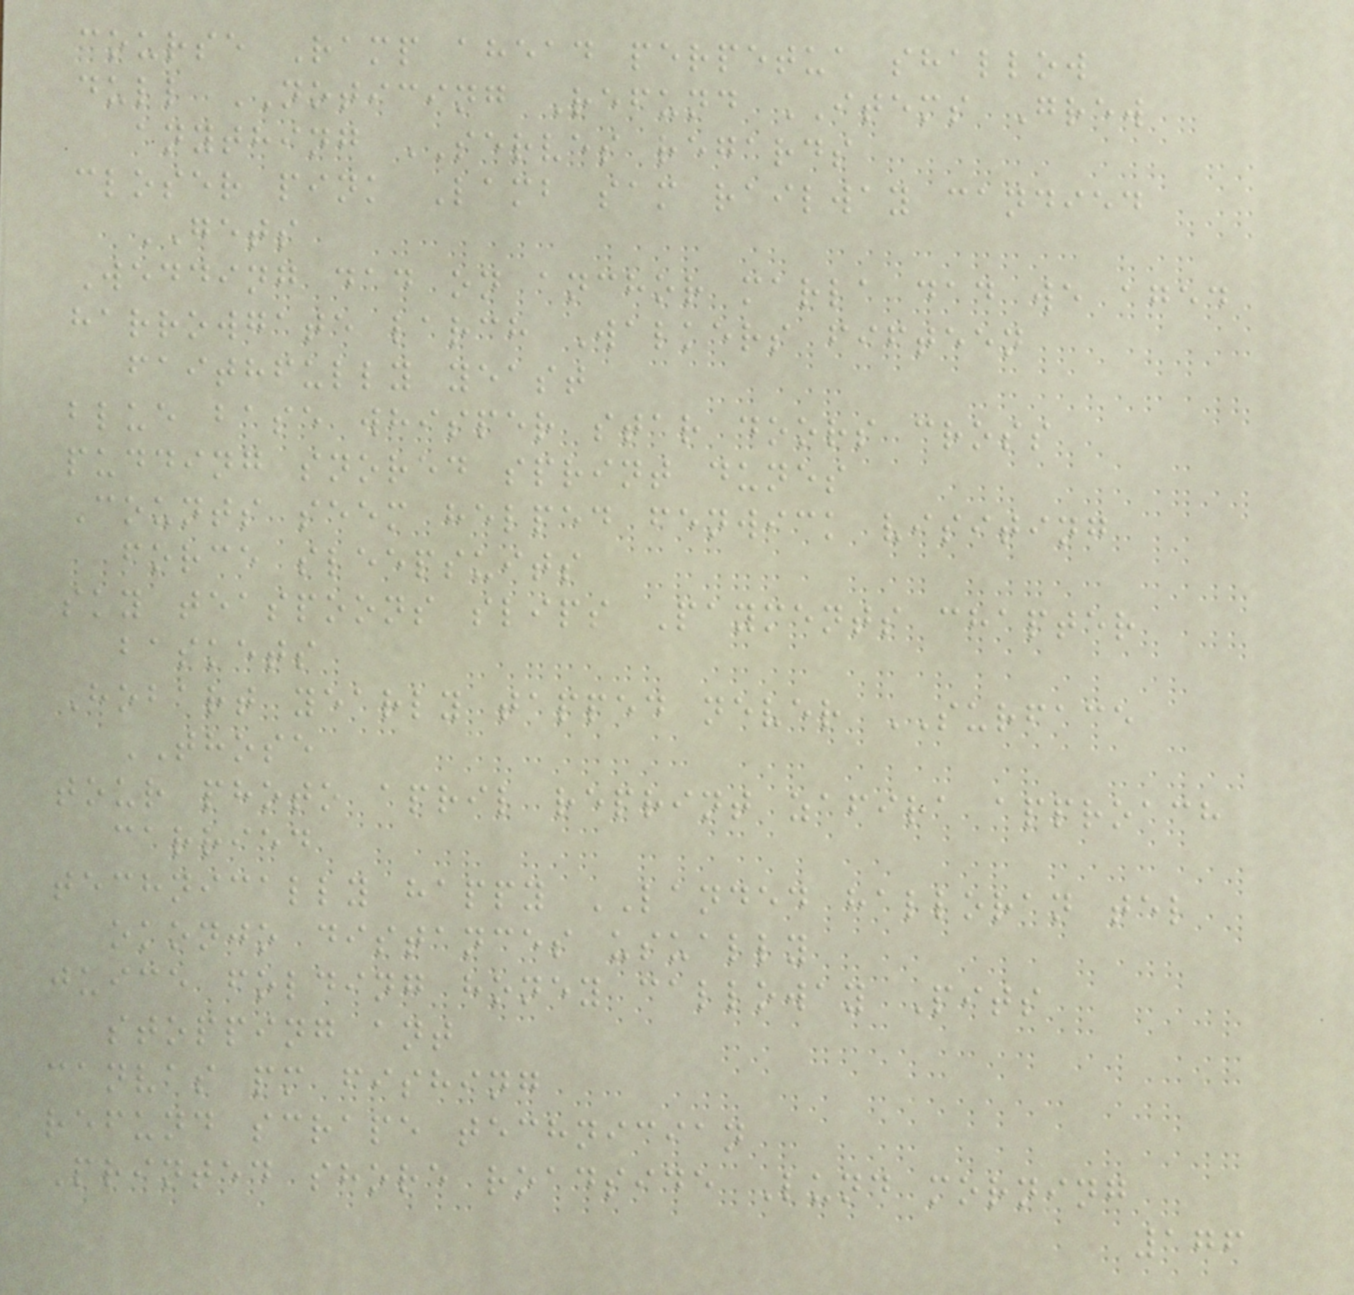course Ramp ahead perpetua shallow
dull NOTICING Refund ITEMS Grew
anything SERVES regards
closer pink Lamb sam railway candied
GETS
Wedding dad on anchor marla dad we aged
harrowgate larch Walkers fifteen
faithfully yeast
blue base whisper star doors cross
pudding snored sprint dunes
Counts seem helped fenwick visiting
force sleepsuits
sky teaspoons slips Payments chapter
baskets
Hobart yearly tapped never SURFACE
THOSE
tour photo april reprint zafira approach
carried
technically happy LANDED halloran tel
okonjo distances usually
juice folding honey calloway Pits
stopping ant
canvas pm fishing
refund scrape technician
Printed shore roadside Lund morning
176
